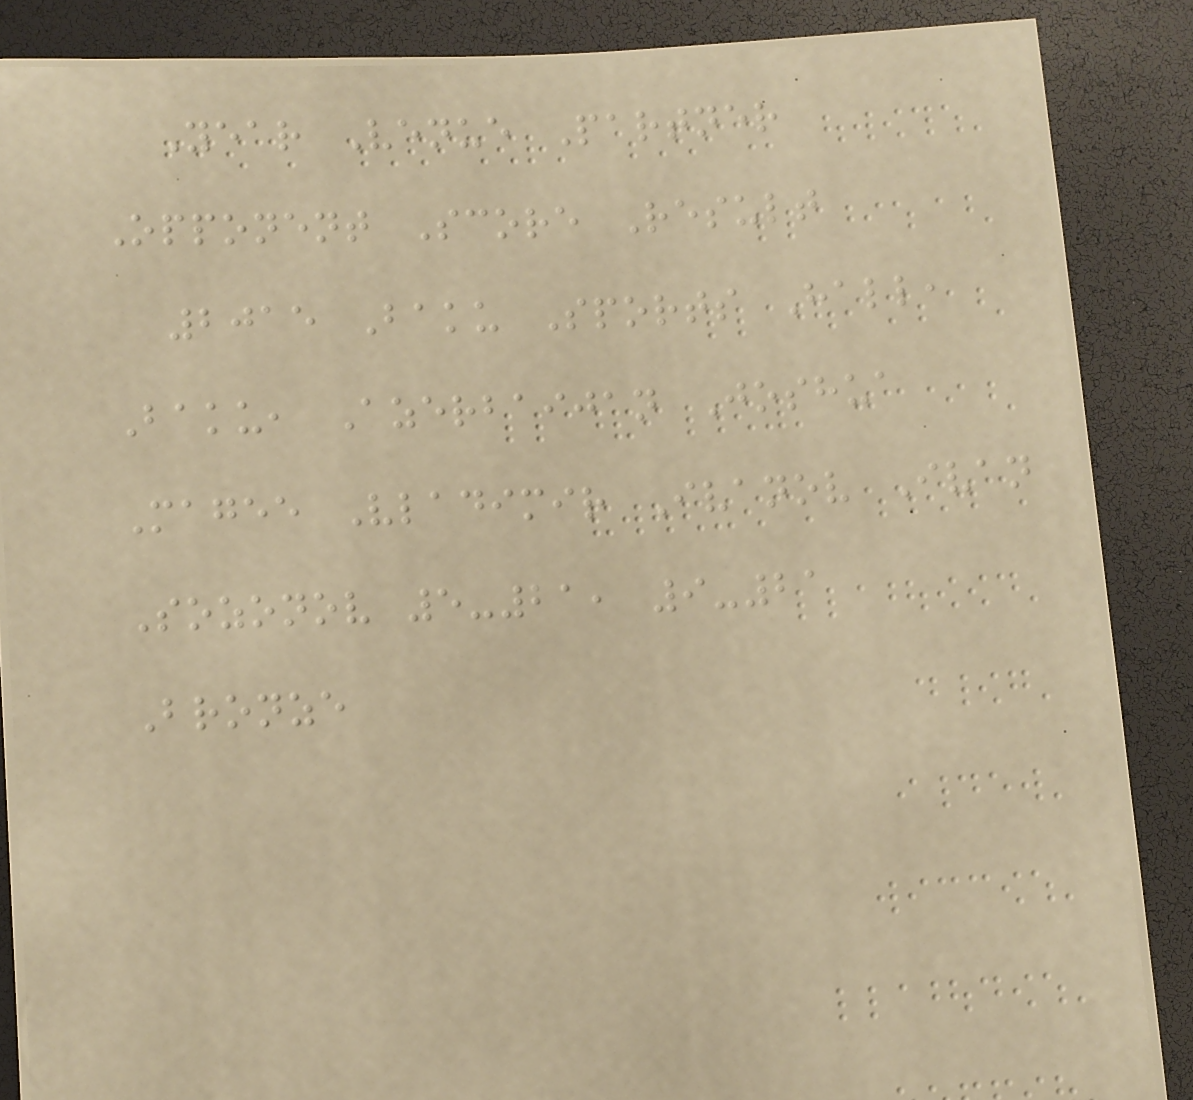Year Venue Partner
Opponent Score Result
2015 Baku Sports Hall,
Baku, Azerbaijan Joshua
Magee Vladimir Ivanov Ivan
Sozonov 5-21, 9-21
Bronze
